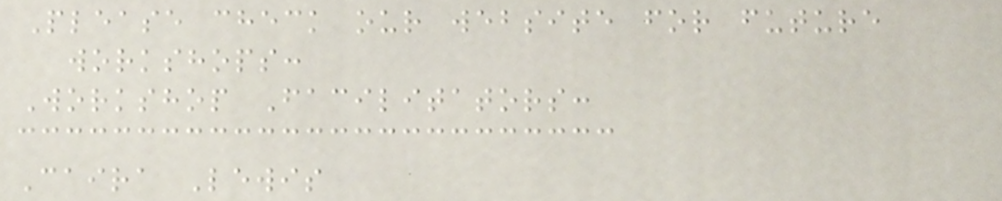Please check our website for future
workshops:
Workshop Facilitators:
Caira Lewis
